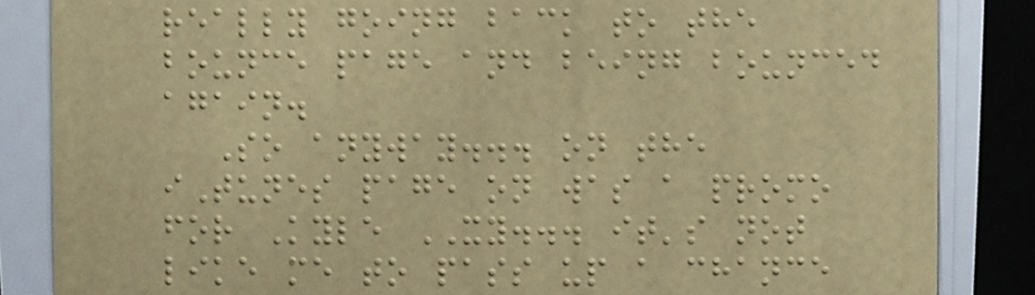really going back to the
bounce page and being bounced
again.
So anyway... on the
iTunes page on was a promo
for Kyle XY... it's not
like me to pass up a chance
